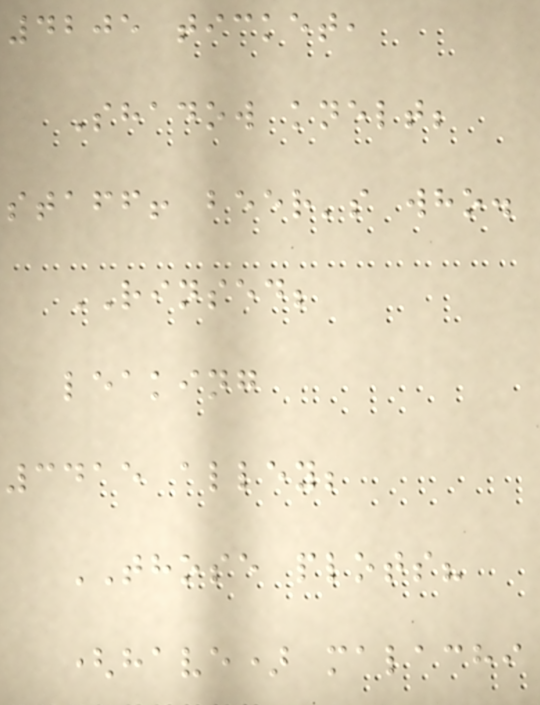4205 ticket,
Shadow knelt;
staff! beer's who.
RINSED;
leaking
3415 alley;
THOSE plots?
(have) malachi
